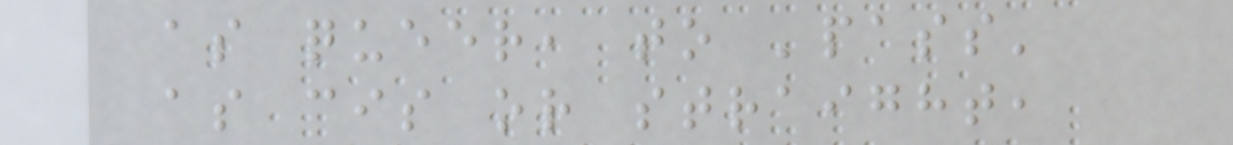as queer, to 'pass'
as cis or straight,
